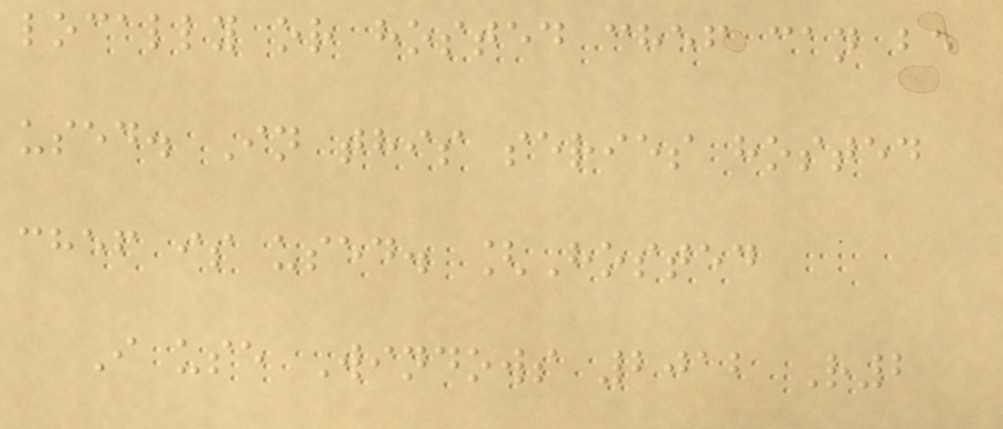locally or hosted chef can be
used. In this series hosted
chef is used. [Hosted
I use Windows 2012 R2
